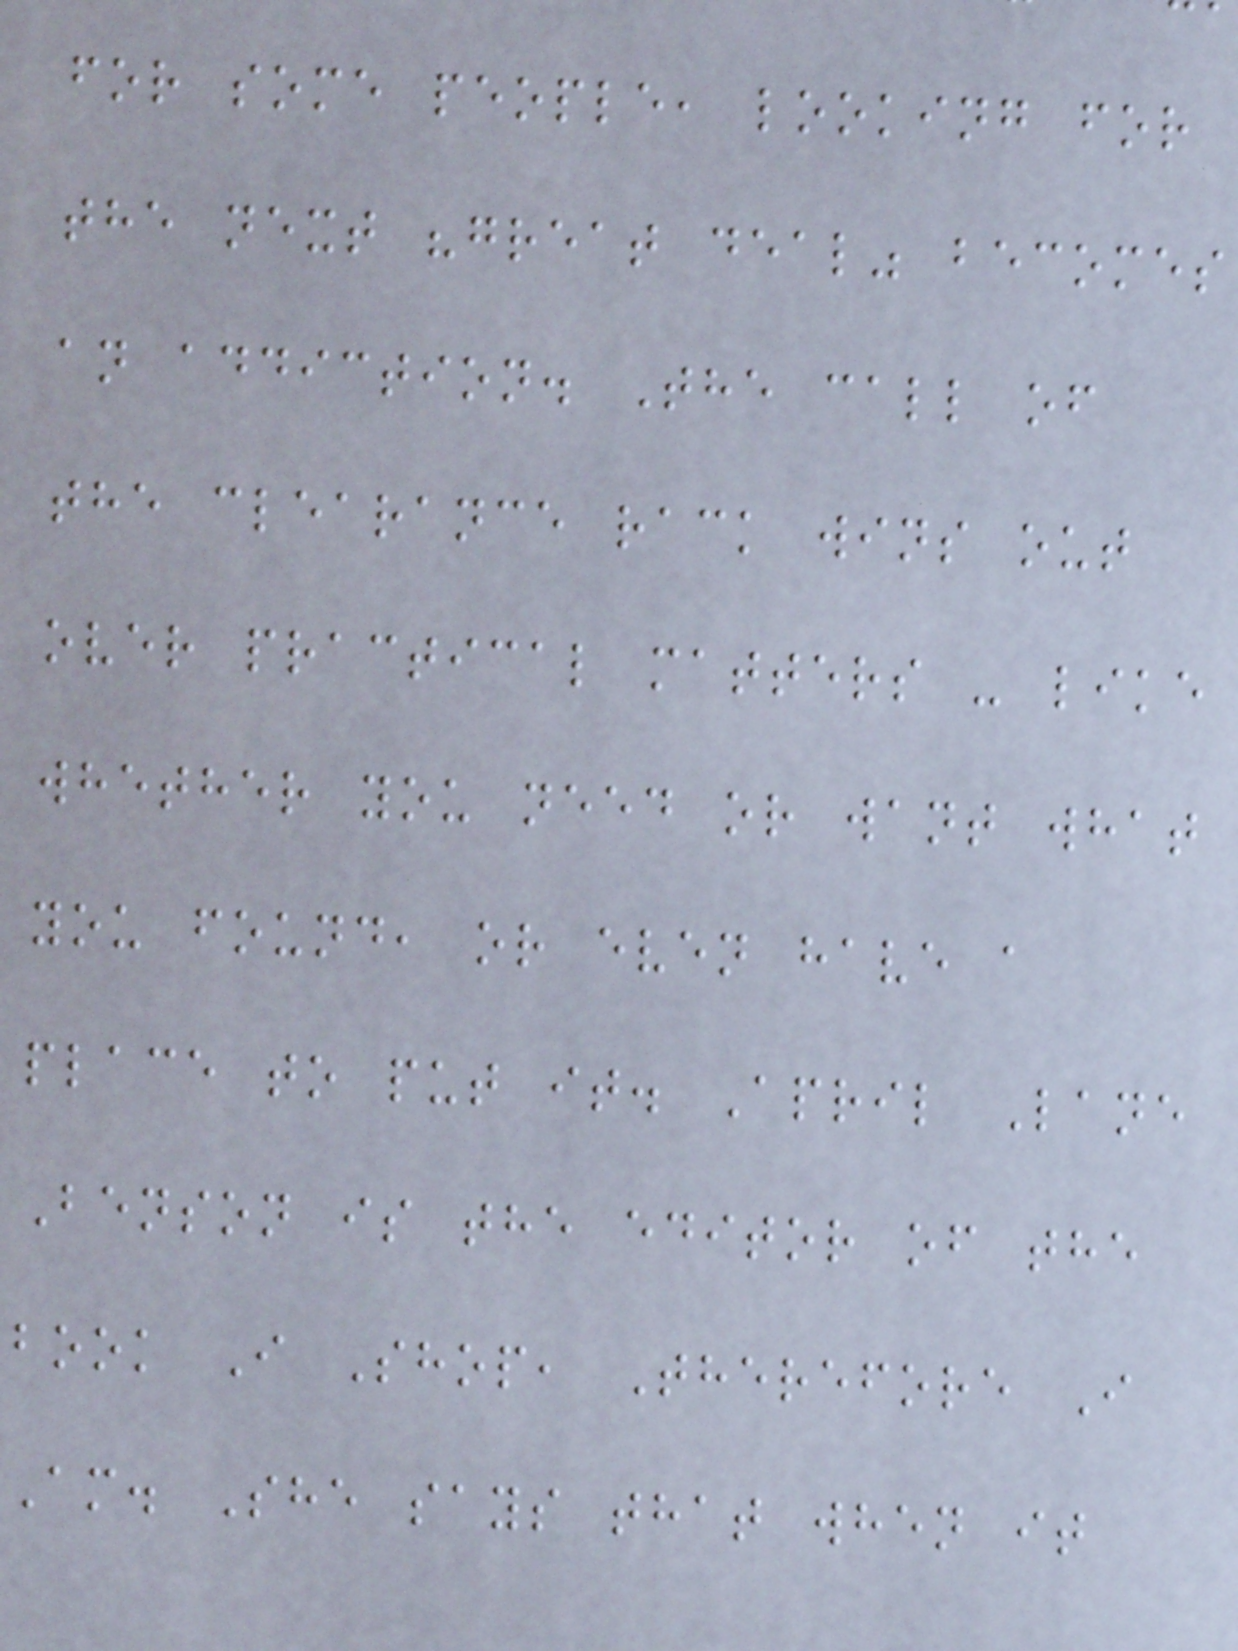for some people, looking for
the next "great deal" becomes
an addiction. The call of
the clearance rack wins out
over practical matters - like
whether you need or want what
you found, or even have a
place to put it. April Lane
Benson is the editor of the
book I Shop, Therefore I
Am. She says that when it
